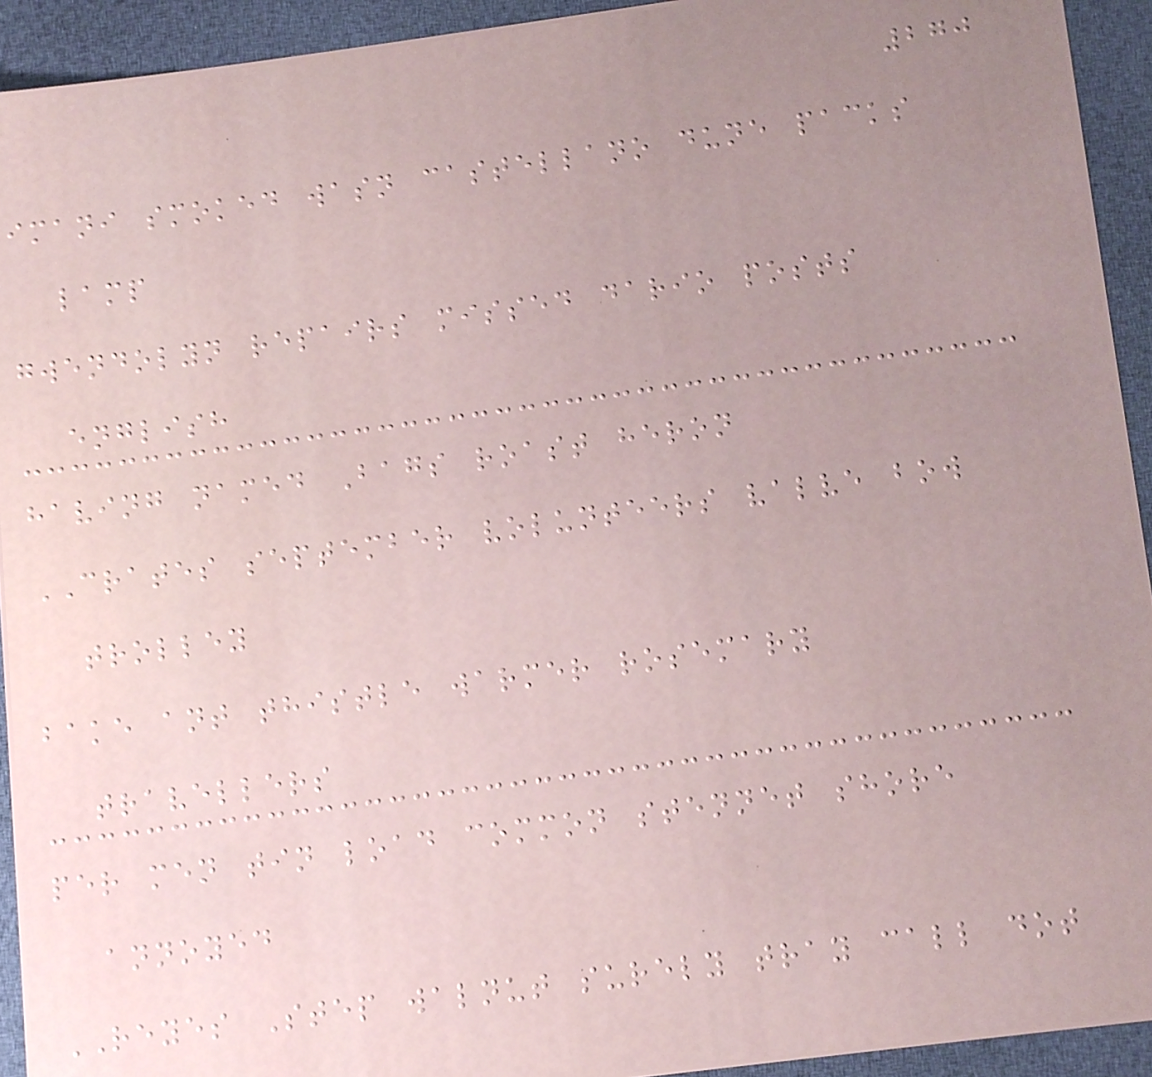270
imani smoked wasn castellano dune packs
lamp
gwendolyn repairs missed dario posts
english
having named Bags roast heron
CRATES september volunteers valve bow
trolley
bake ant thistle warmer rosemary
travellers
per men tin load common stennet shore
annoyed
REYES Step walnut surely tray call dot
